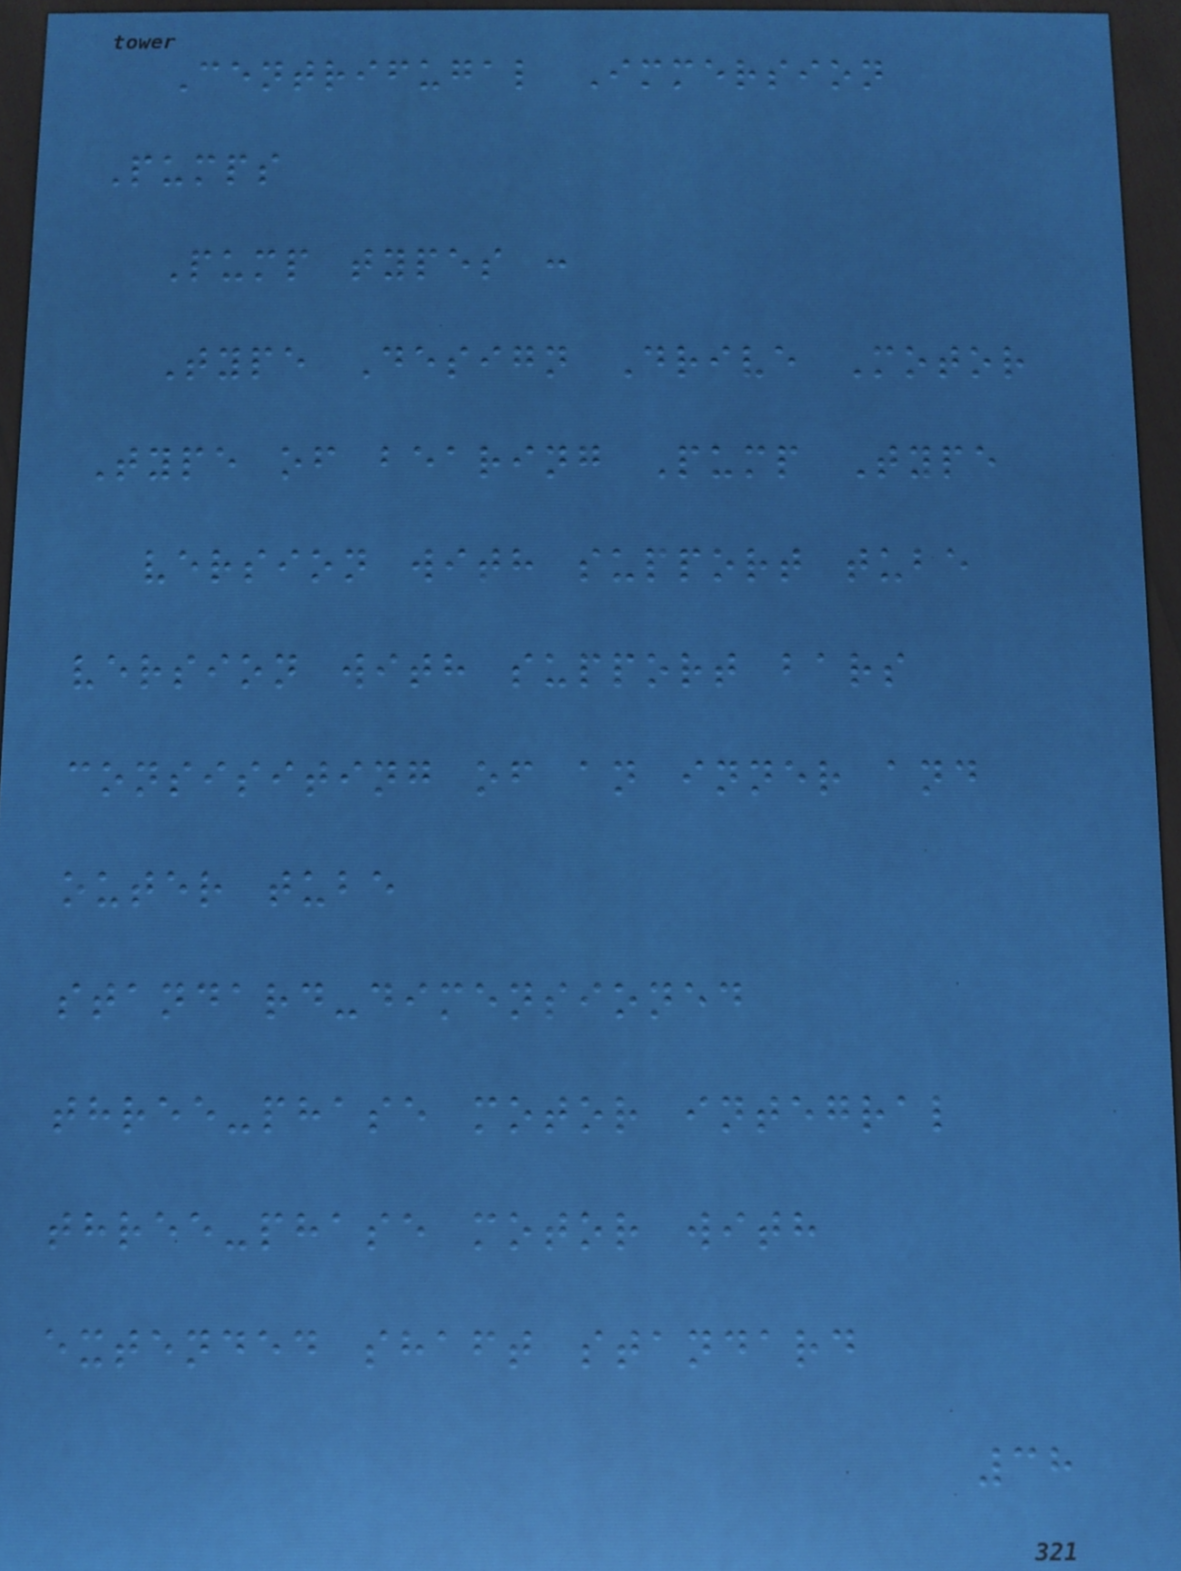Centrifugal Immersion
Pumps
Pump types :
Type Design Drive Motor
Type of bearing Pump Type
version with support tube
version with support bars
consisiting of an inner and
outer tube
standard-dimensioned
three-phase motor integral
three-phase motor with
extended shaft standard
38
